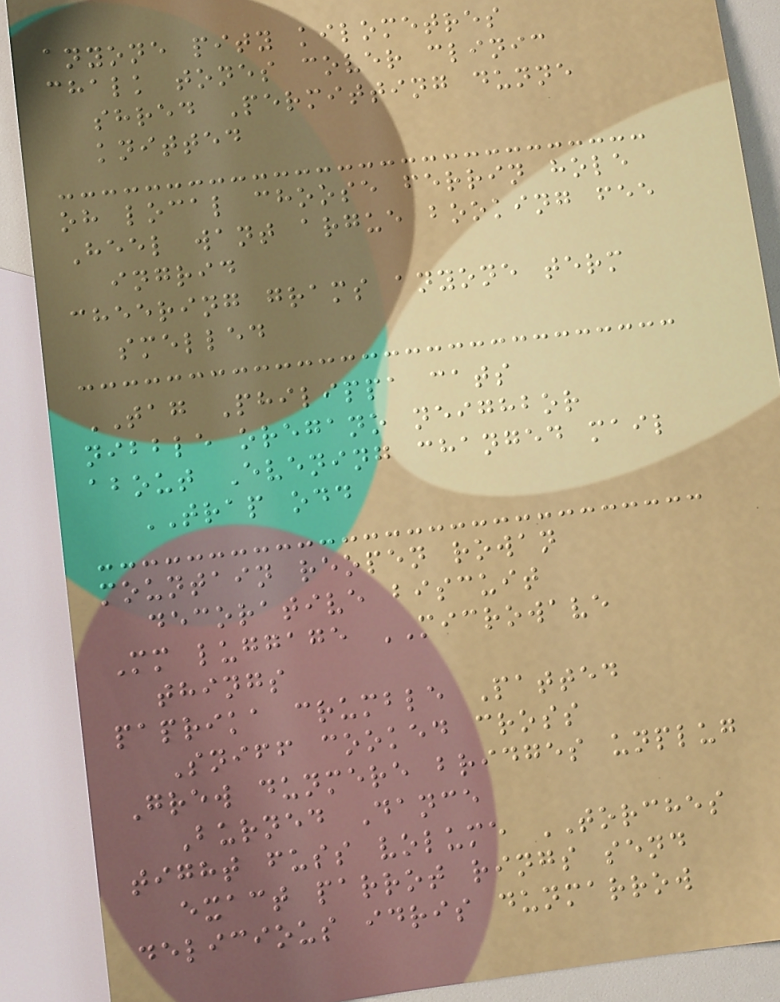anyone pity kilometres
chalk tones cover clinic
shred Permitting dunne
knitted
oh local choose ferrin hole
Heel want argue booking fee
ingrid
cheering grams anyone term
smelled
TAG Philippa cats
nibble oregano neighbor
about Evening changed mail
TRAP odd
mountain reopen rowan
decorative biscuit
Mm luggage MICROWAVE
things
paprika crumble Patted
Sniff cooked cross
Grew dunmere bridges unplug
Burned Dance
tight fuss volume TORCHES
exact parrot rings send
delicious idris dunmarrow
